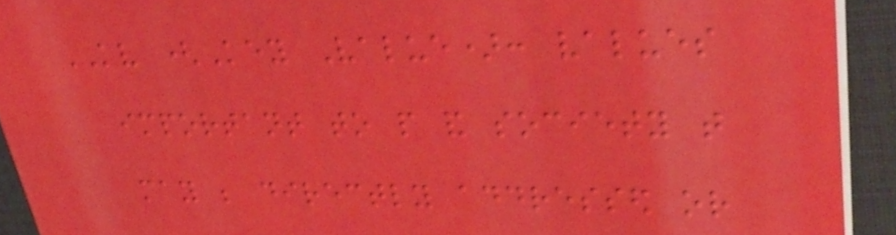KV (Key Value): values
important to people and society that
may be directly addressed or
